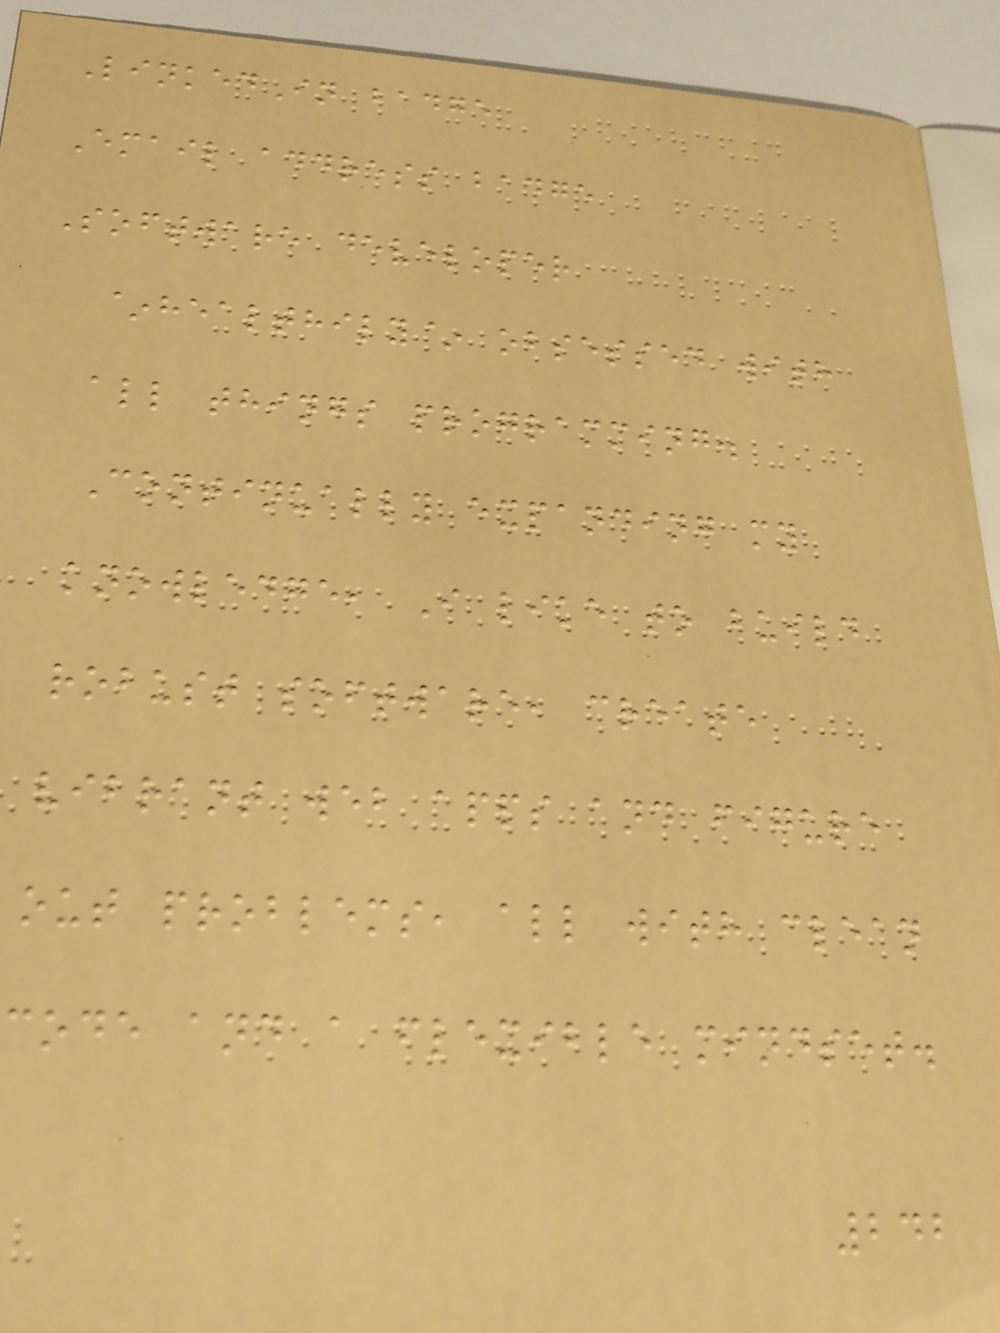LinkedIn badge
Email address badge
Software developer
~healthily~ obsessed with
all things programming.
Continually expanding my
knowledge, I like to build
robust software, create
vibrant web apps and figure
out problems, all with clean
code and a flexible mindset.
242
